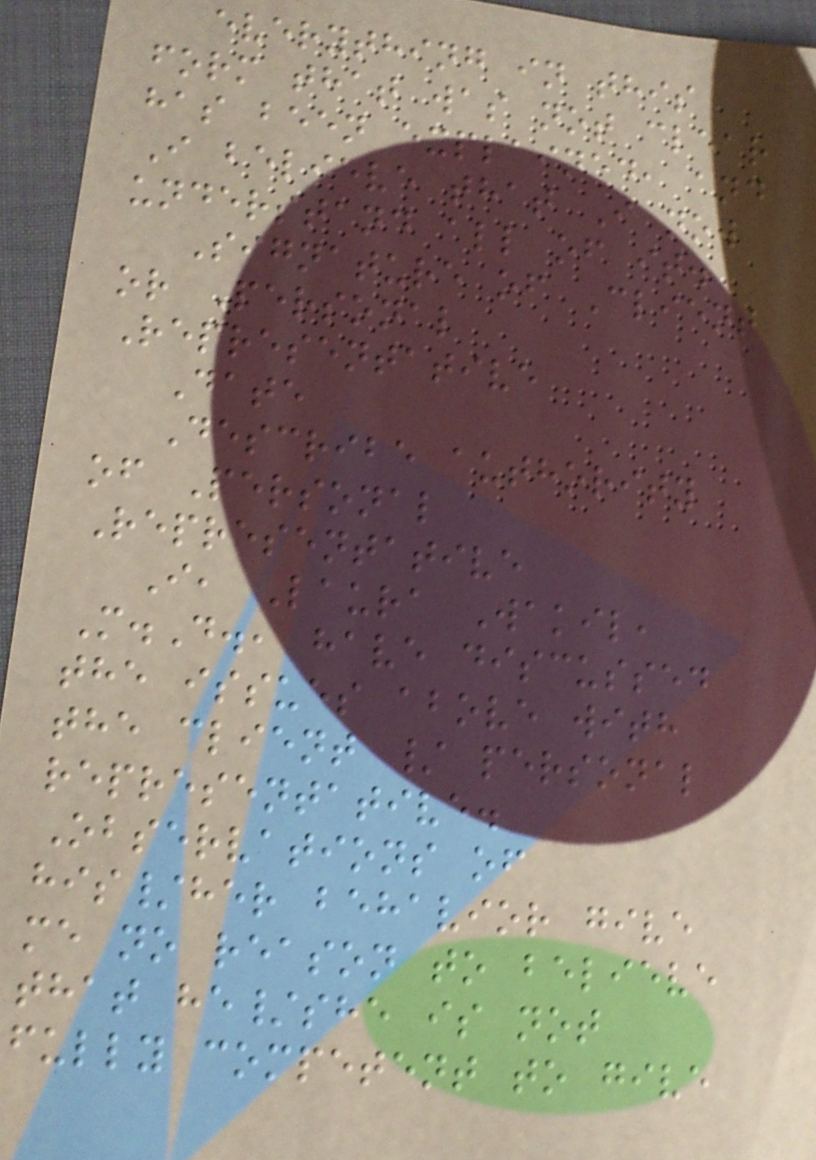everything in this
form that was not clear
has been explained, and
I believe that I now
understand all of it.
Signature of Client
or Personal
Representative
Date
Describe authority
of Personal
Representative
I, Laura Wakil,
M.D., have discussed
the issues above with
the client / personal
representative.
Observations of
his/her behavior give
me no reason to believe
that he/she is not
fully competent to give
